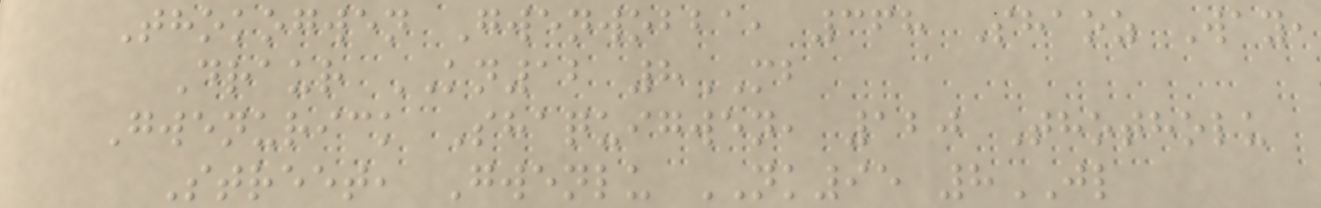Thokogwen Gwenwobba, 368 Shaoz Way,
Draur KN12 8MB
Gwenurick Shaquigwen, 120 Thotholu
Street, Gwenlu NK95 8JL
